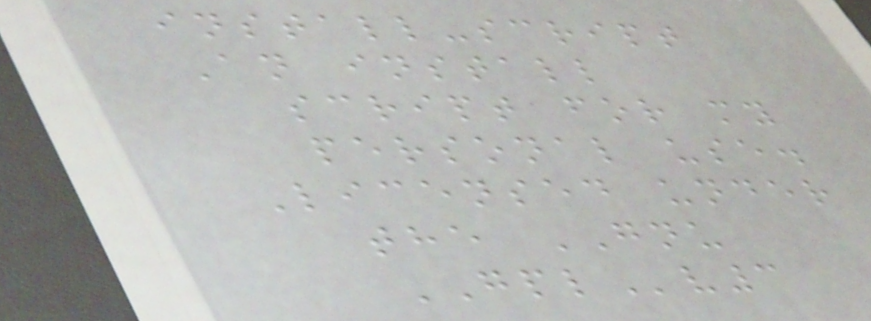install-script
An install
script for my
personal use.
Licensed under
the GNU
GPLv3
